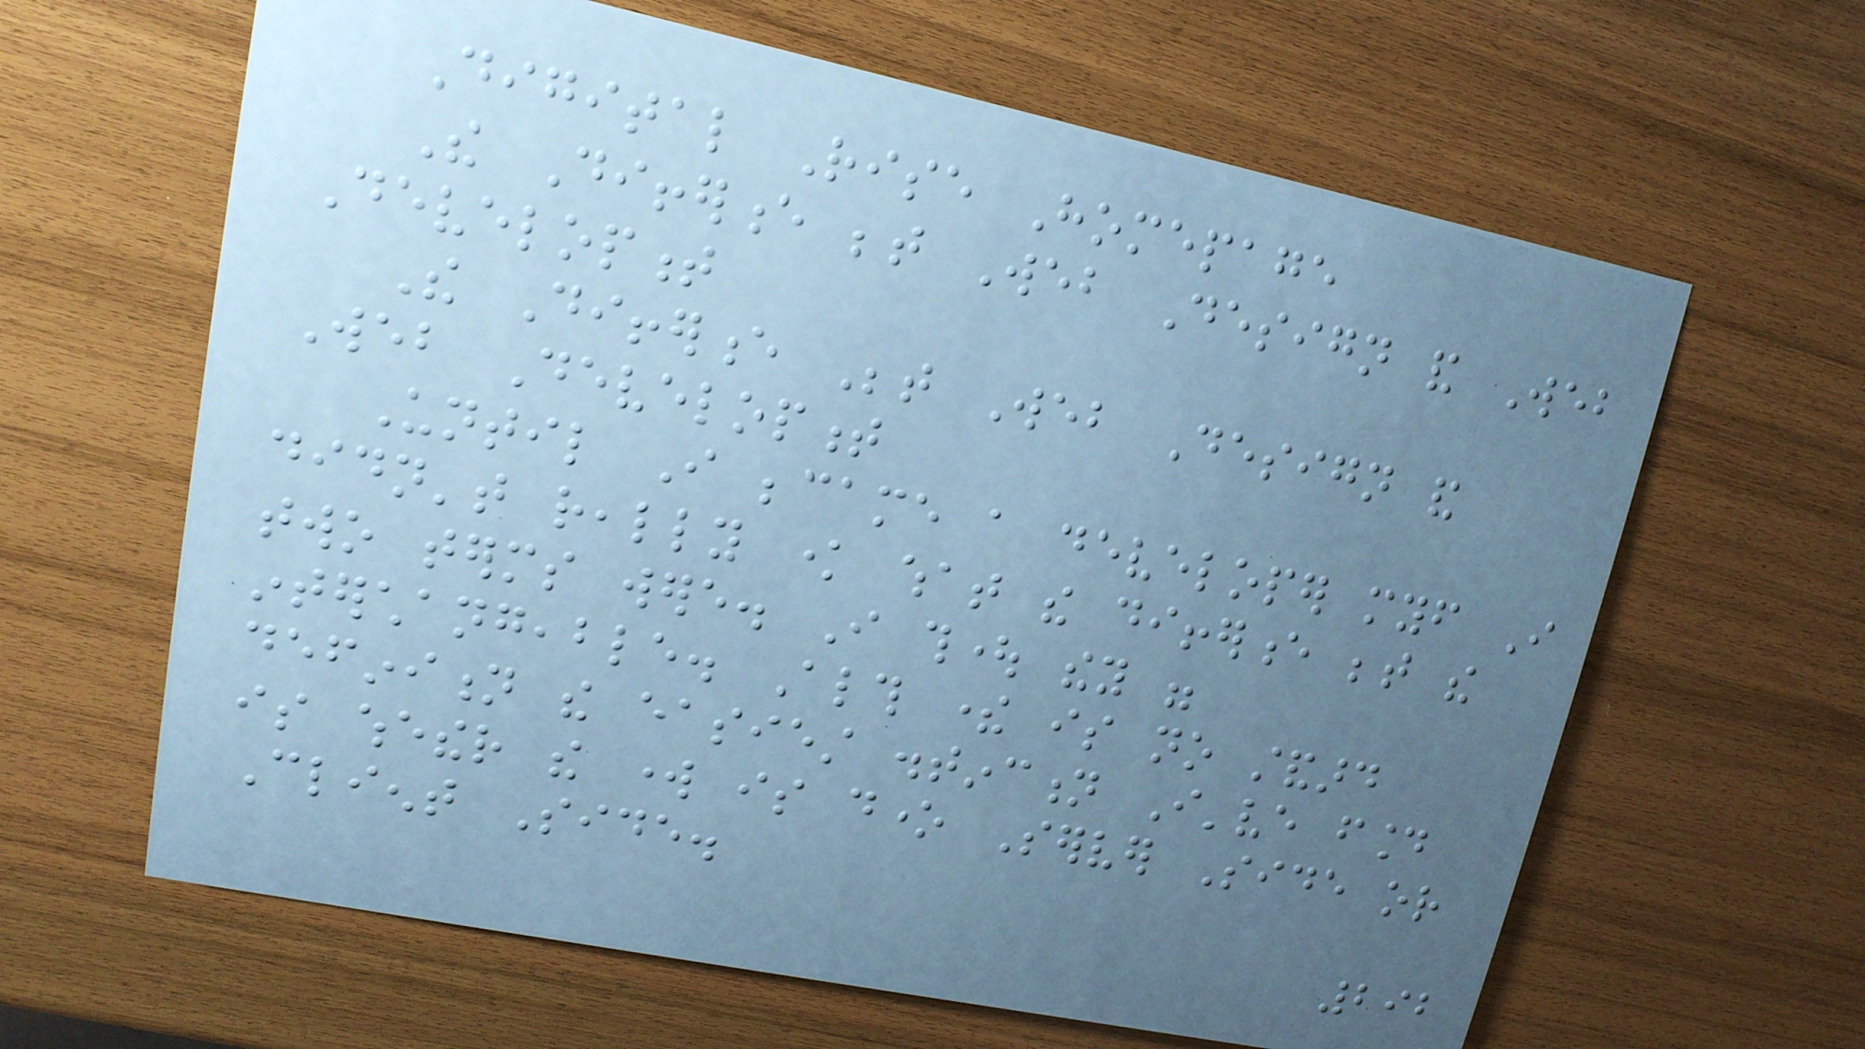Digital Rise Homepage
The Difference between Web Design and Web
Development
The Difference Between Web Design and
Web Development
Until I became a developer myself I
didn't really know what the difference between the
two terms were. I thought they were
interchangeable. Although there is no standard
definition the easiest distinction I've found
is whether the work is done Server Side or
Client Side.
292
